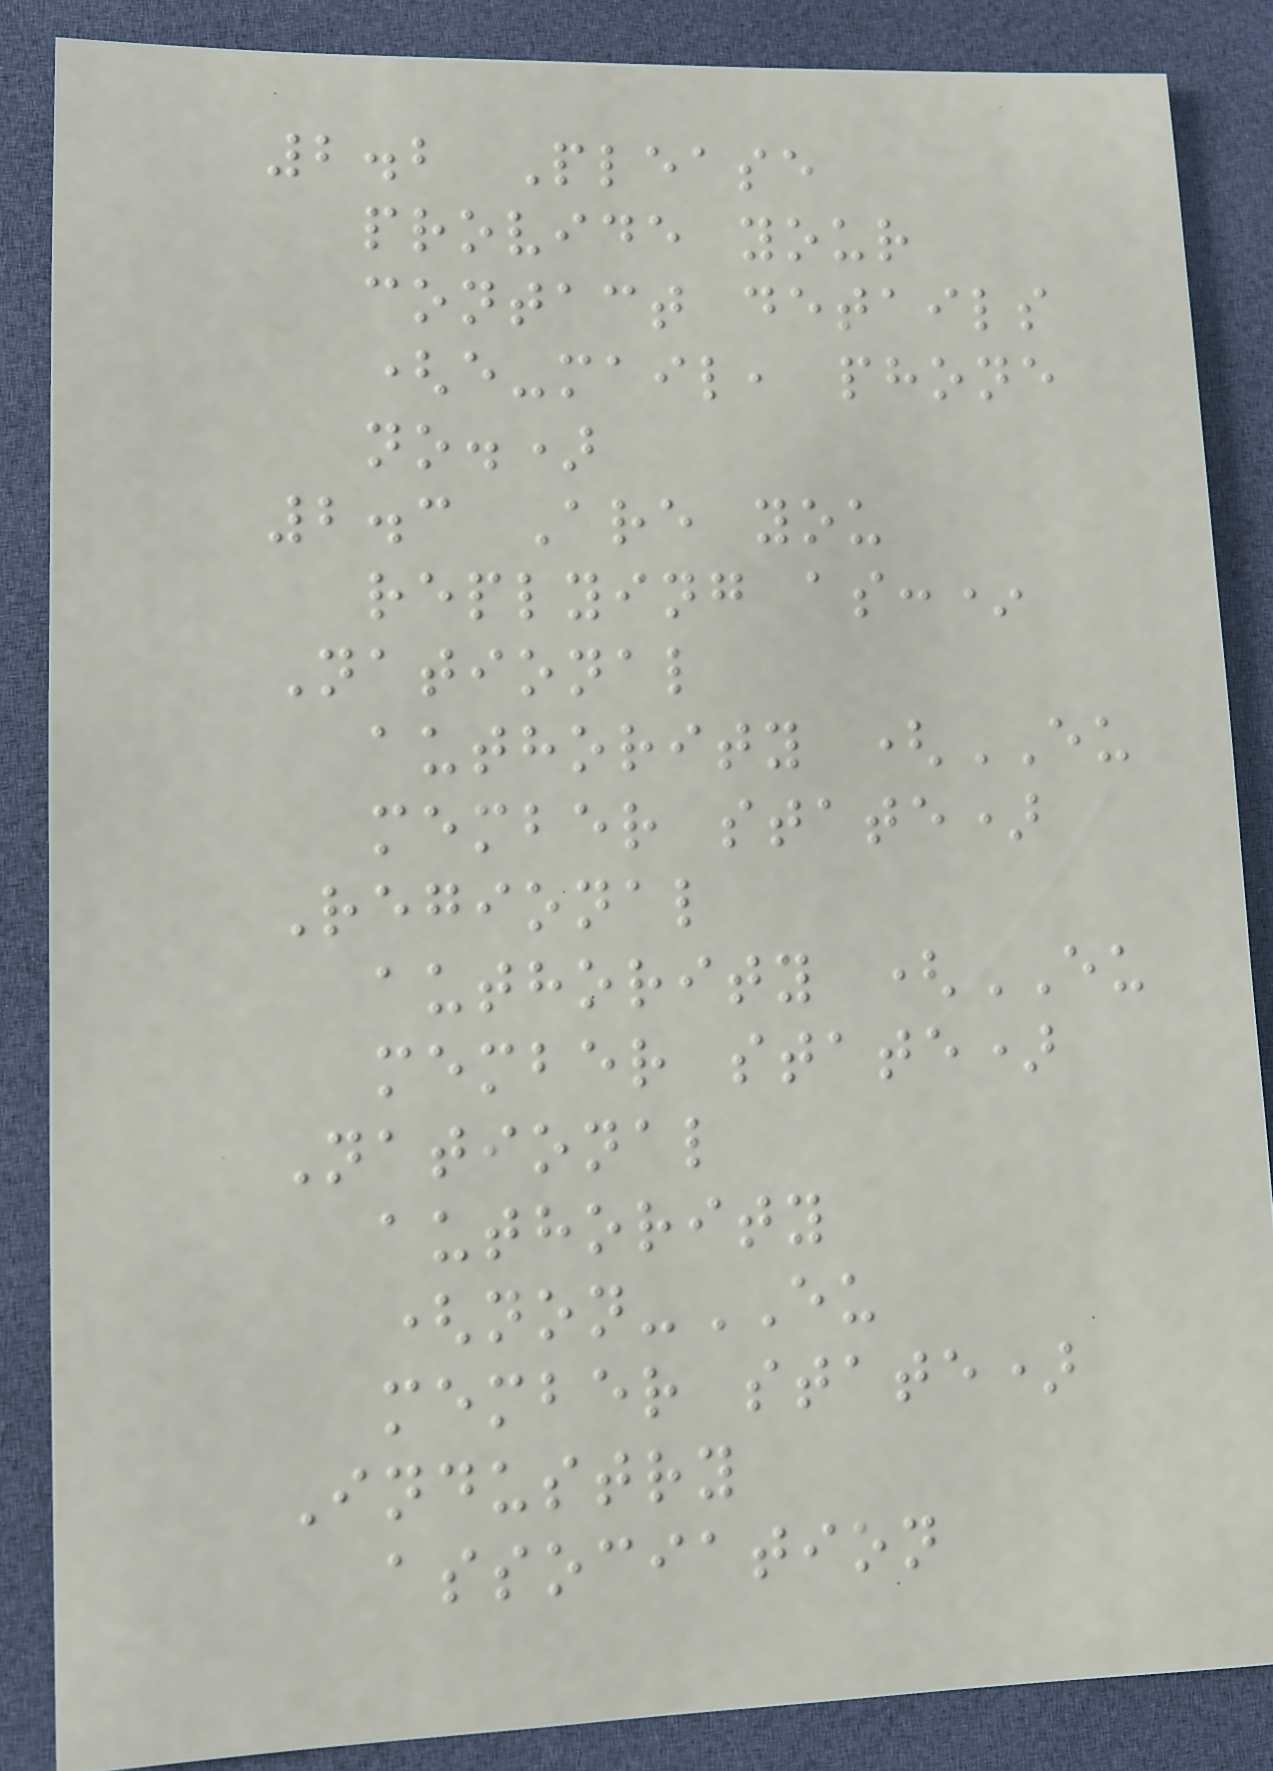2.2 Please
provide your
contact details
(e-mail, phone
no.)
2.3 Are you
replying as:*
National
authority (EU
member state)
Regional
authority (EU
member state)
National
authority
(non-EU
member state)
Industry
association
